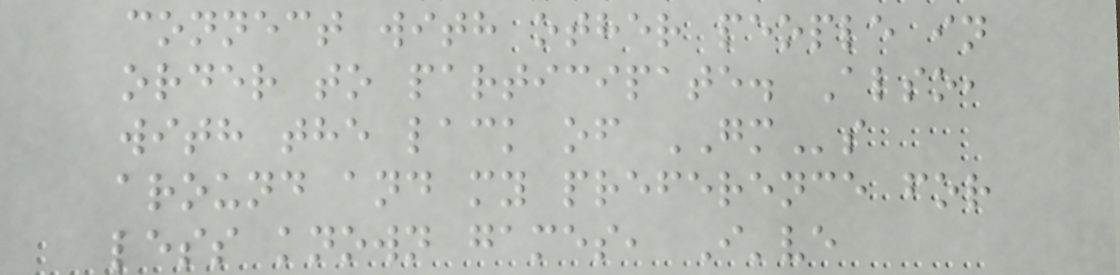connect with other people in
order to participate. Also,
with the lack of GMs
around and my preference for
less known games, I've
